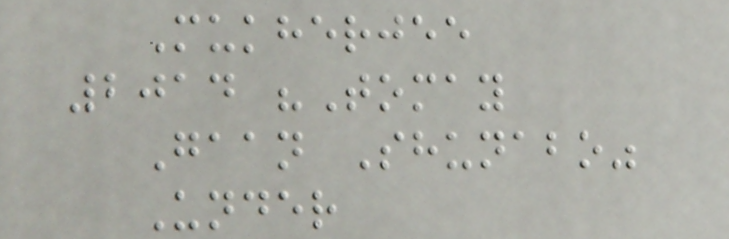Mukherjee
2014 "Tomay
Gaan Shunabo"
Under
